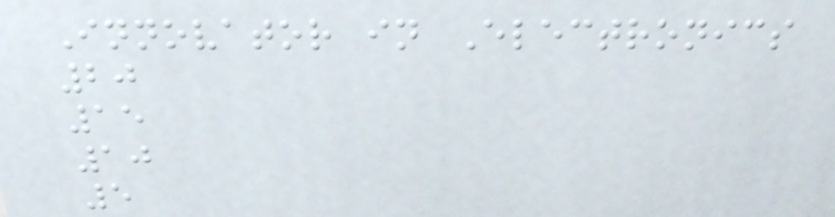Innovator in Electronics
20
15
10
5
